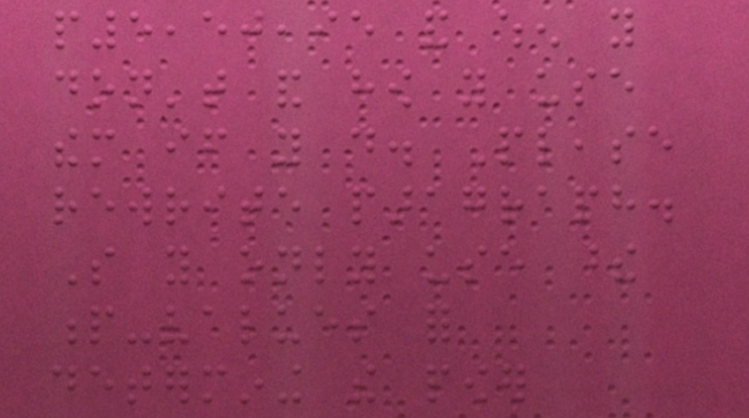p5,50,95 and when you
don't and how you use
them if you do. Please
rewrite paragraph.
So you only use these
p-values for
determining the power
